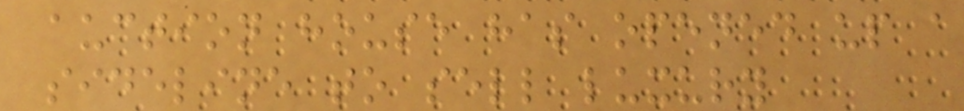auction house has opened up a
sideline to sell luxury
